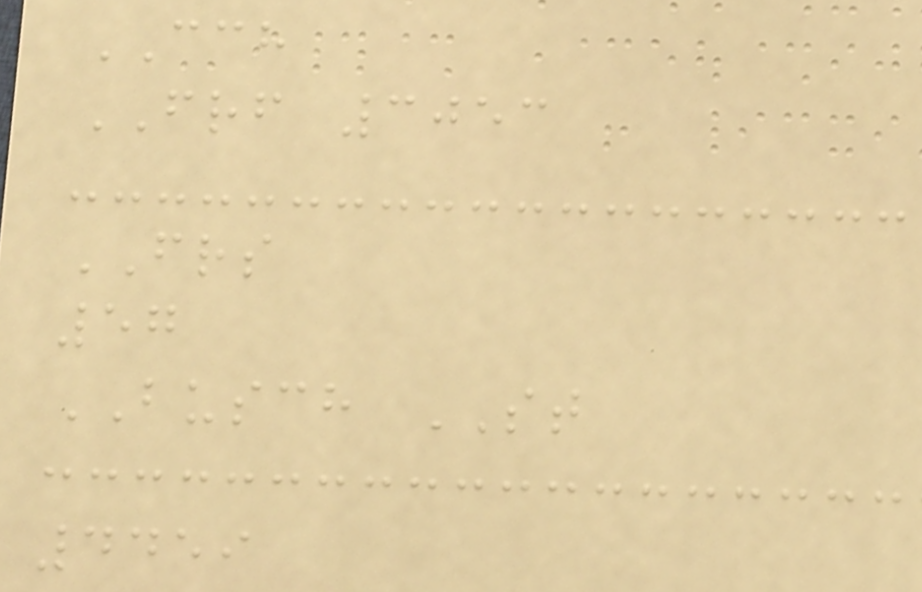CCH
FRF 3053
FRS
57
BUSCH ST
4459
